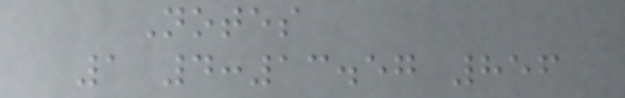Notes
1 4:13.57 856
